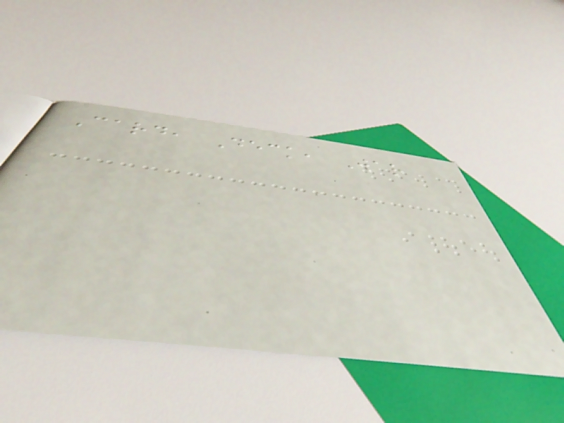Card, Deck, War
